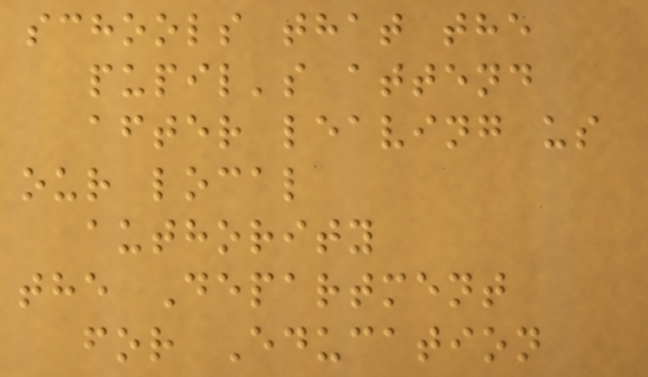schools that the
pupil's attend
after leaving us
our local
authority
the Department
for Education
